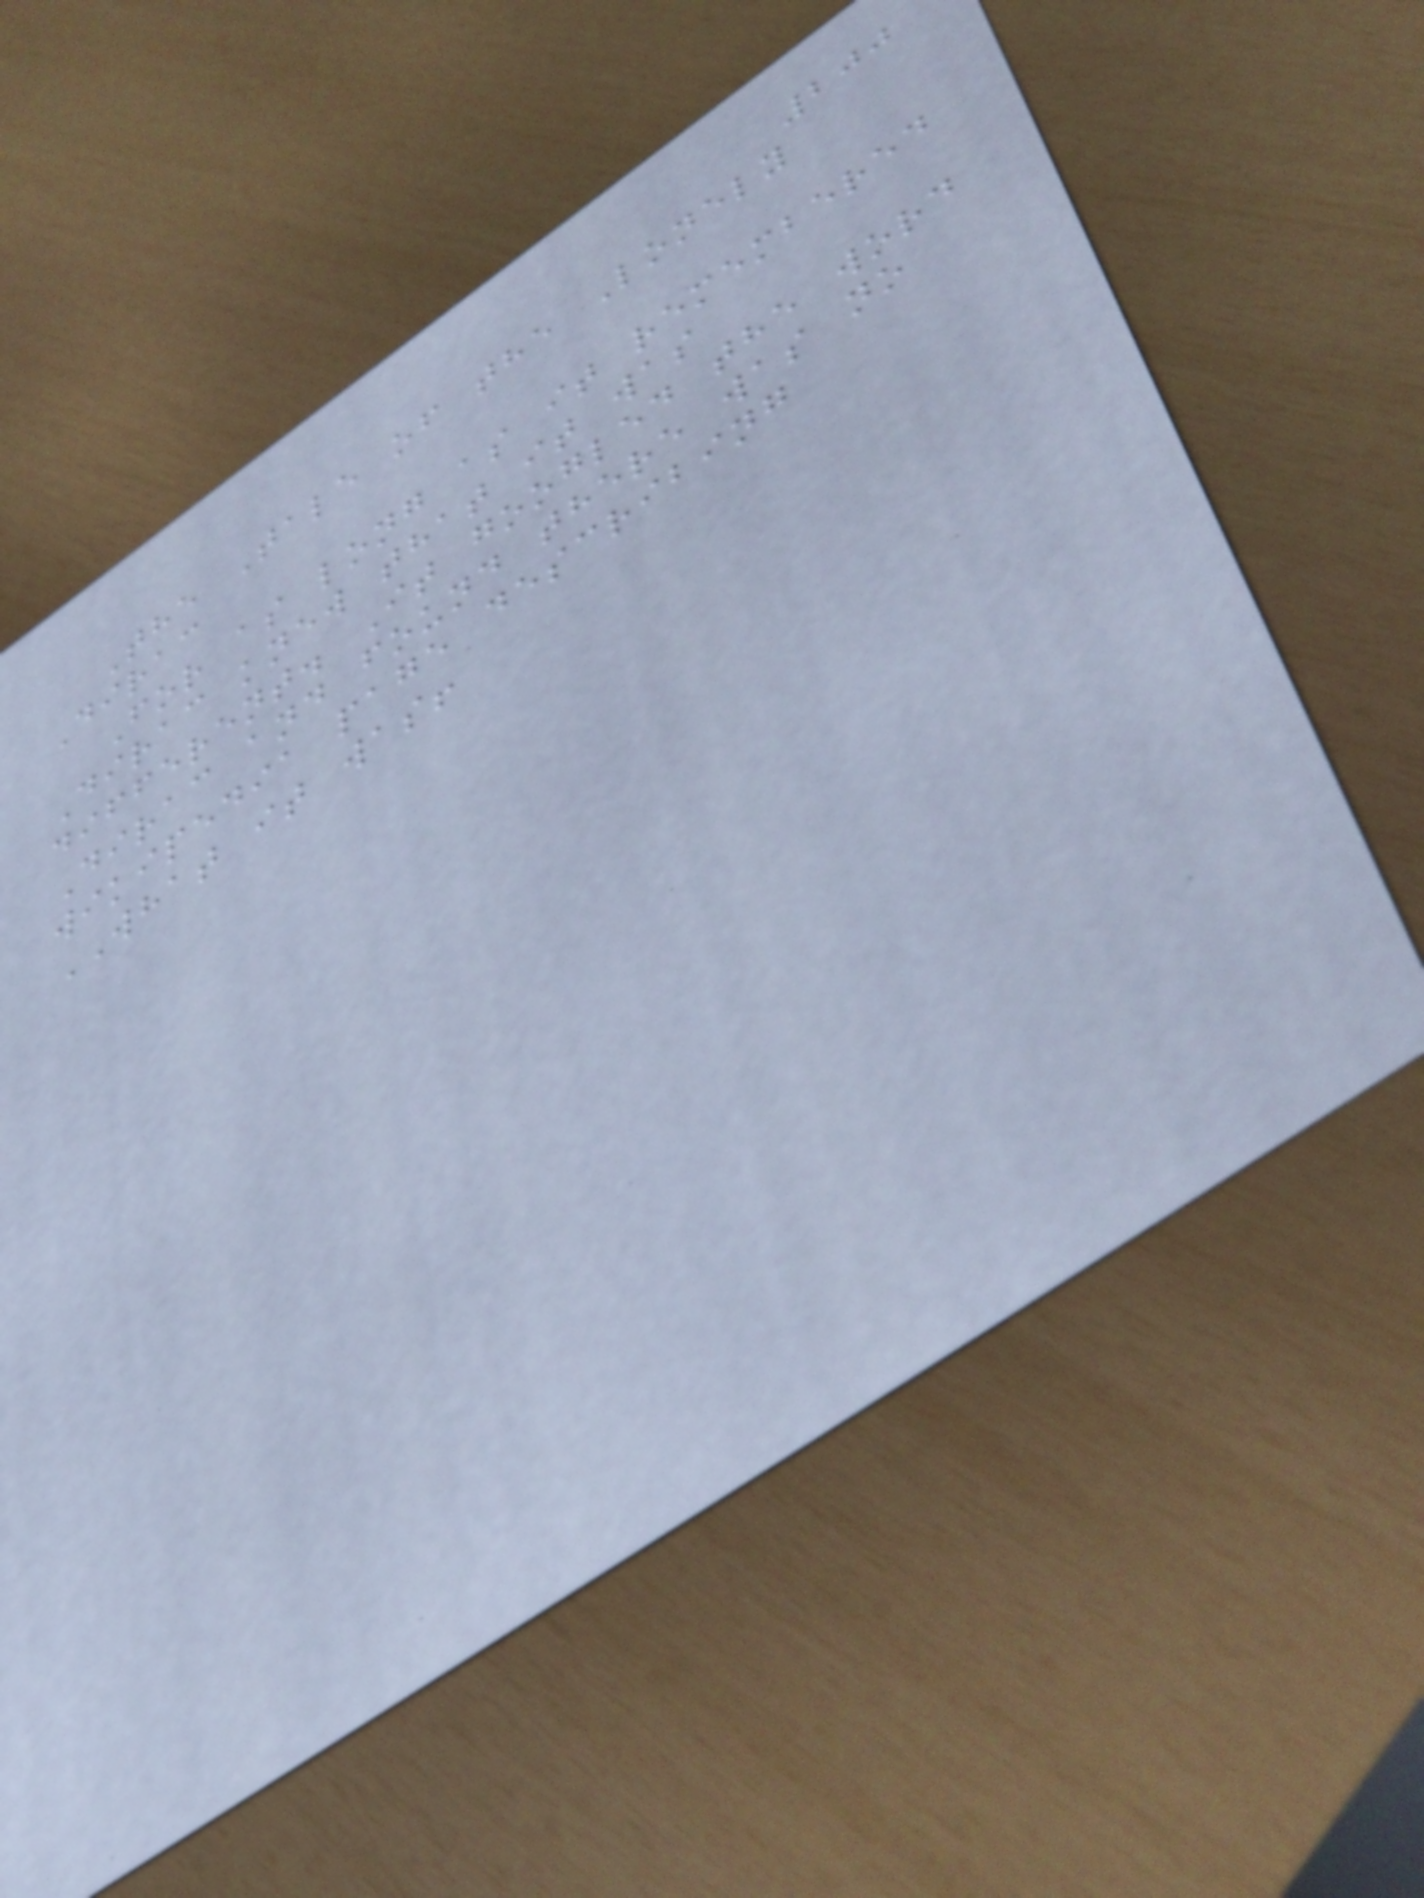200
The Tale of the Lonely
Dirac
For as long as it remembered
Dirac knew that it was
different. It googled the word
Dirac and found there was no
wikipedia page describing
WHAT it was!
